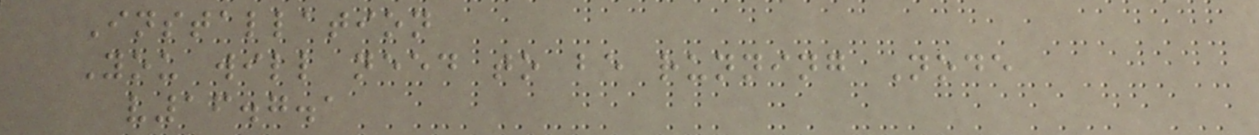Installation
You will need to be running Node
v16.7.1
